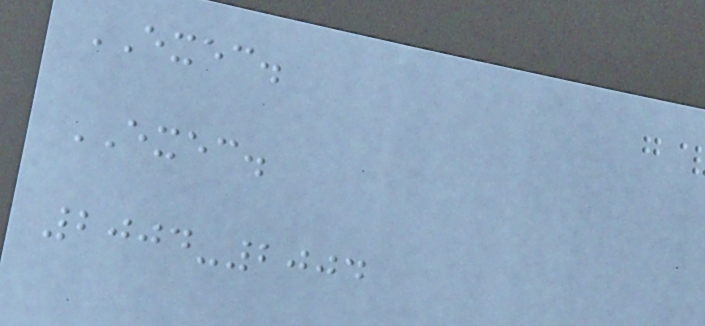EXEC.
EXEC.
2004-2004
